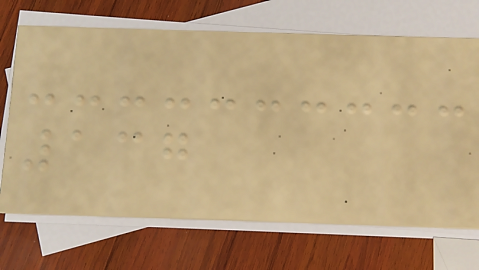137
